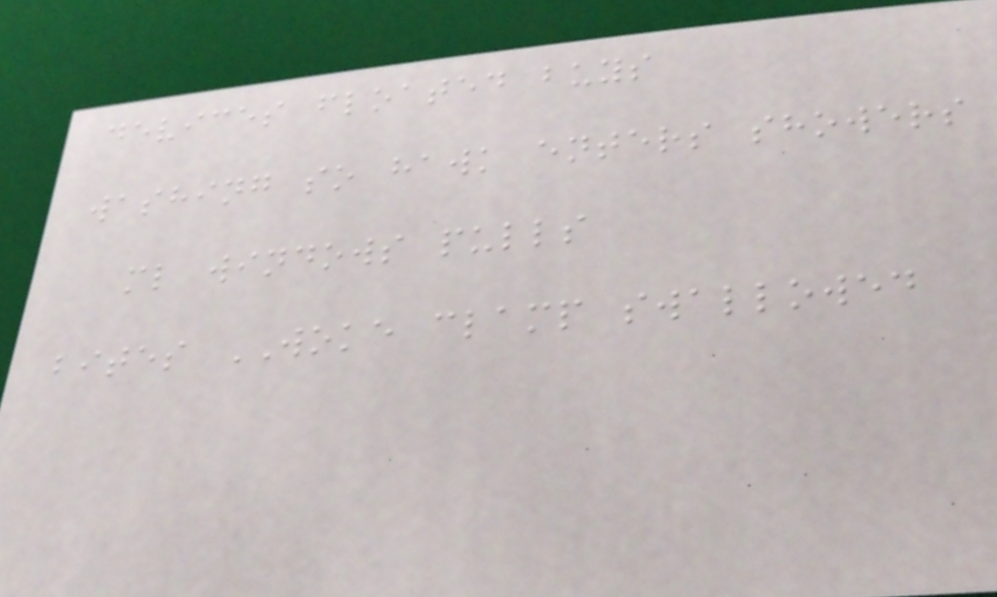devices floated buys
washing so hawk enters showers
ml windows pulls
bites WOKE clamp swallowed
